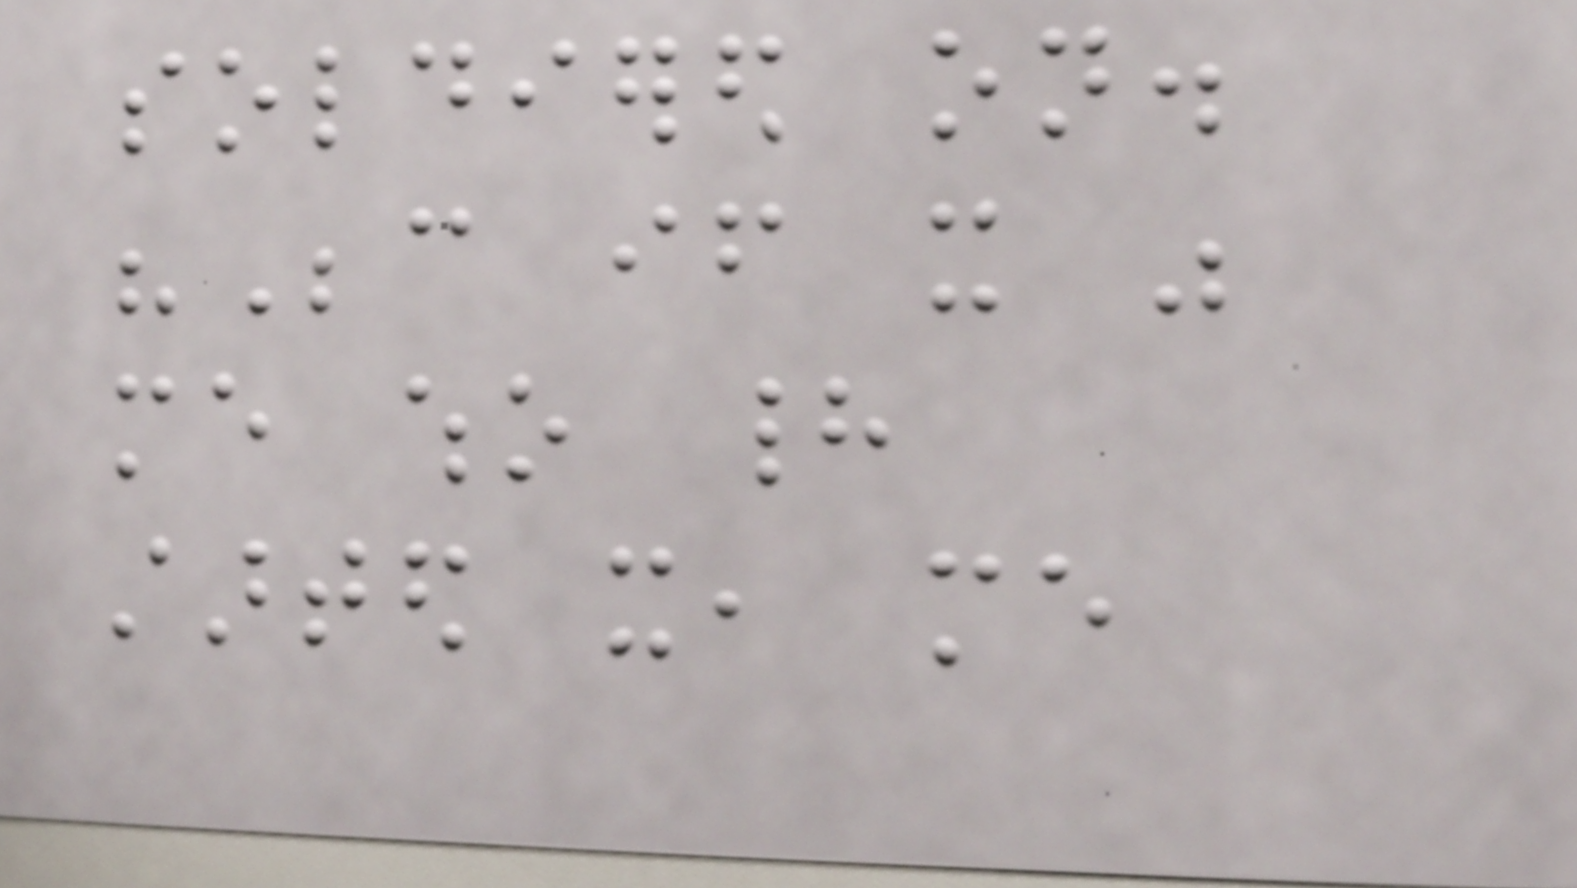soldiered on.
"Because if it was
me who had
started it, me
